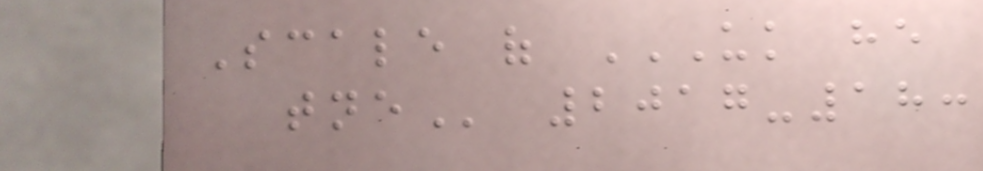Scale of UK HE
TNE 2017-18:
